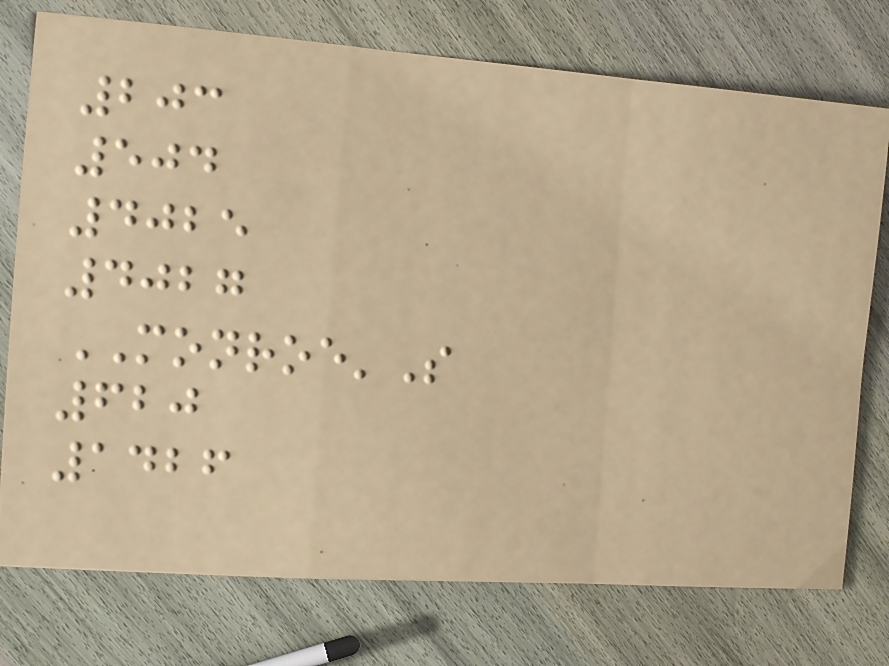203
504
4025
4027
MONROE'S
620
1426
